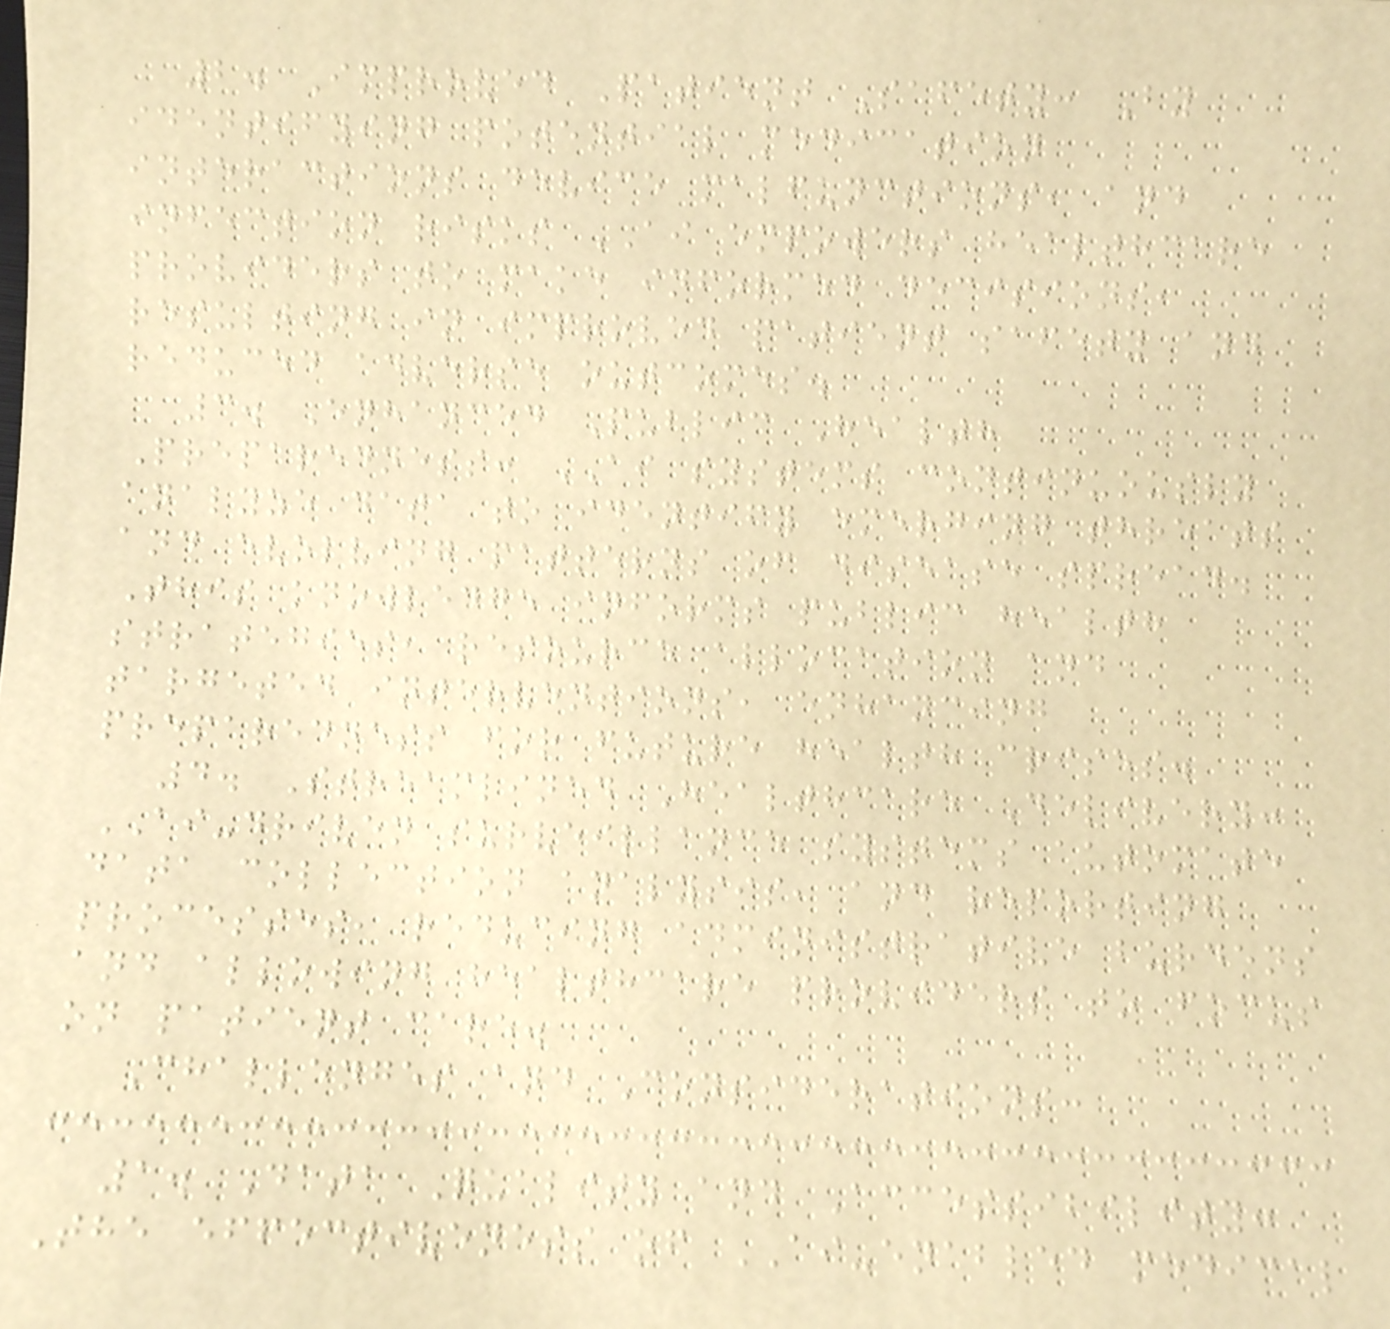2. Improved Patient Safety: By
identifying potential medication
interactions device malfunctions, and
infection risks AI empowers healthcare
providers to make informed decisions,
resulting in improved patient safety and
reduced adverse outcomes.
3. Enhanced Public Health
Preparedness: AI systems continuously
analyze data to identify emerging threats
and evolving patterns of disease spread.
This knowledge informs public health
strategies, resource allocation and
targeted interventions, enhancing
preparedness for future health crises.
4. Streamlined Healthcare Delivery:
AI-driven surveillance systems automate
data collection analysis, and reporting
processes, reducing administrative burdens
and allowing healthcare providers to focus
on patient care.
Challenges and Considerations:
1. Data Quality and Accessibility:
The effectiveness of AI-enabled medical
